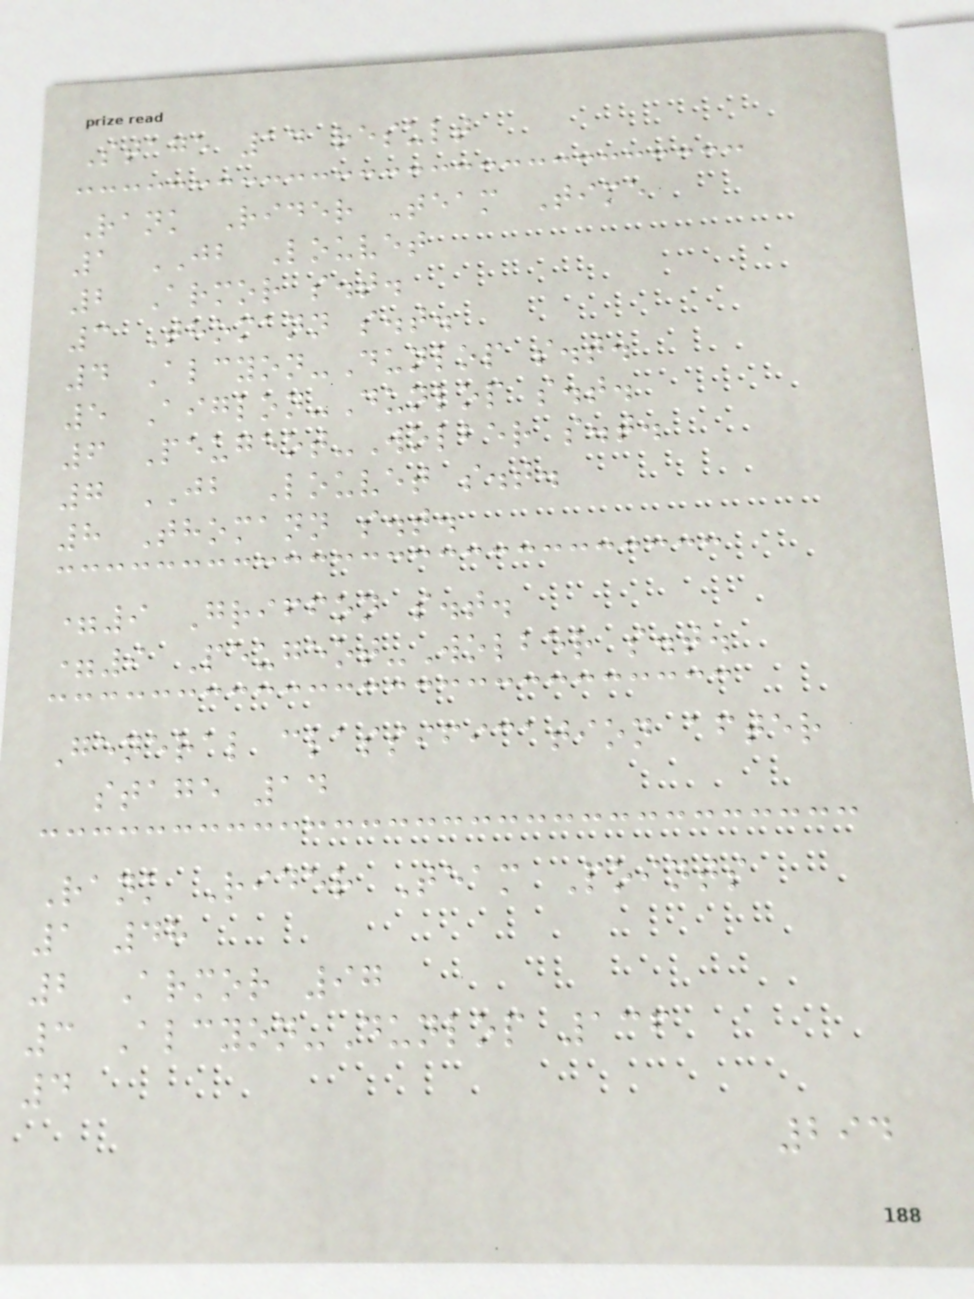Stage 14 result
Rank Rider Team Time
1 JB Louvet
2 Armor s.t.
3 Thomann s.t.
4 Alcyon-Dunlop s.t.
5 Aiglon-Dunlop s.t.
6 Peugeot-Wolber s.t.
7 JB Louvet s.t.
8 Thomann s.t.
=9 Griffon s.t.
=9 Peugeot-Wolber s.t.
General classification after
stage 14
Rank Rider Team Points
1 48
2 Armor 97
3 Alcyon-Dunlop 136
4
294
